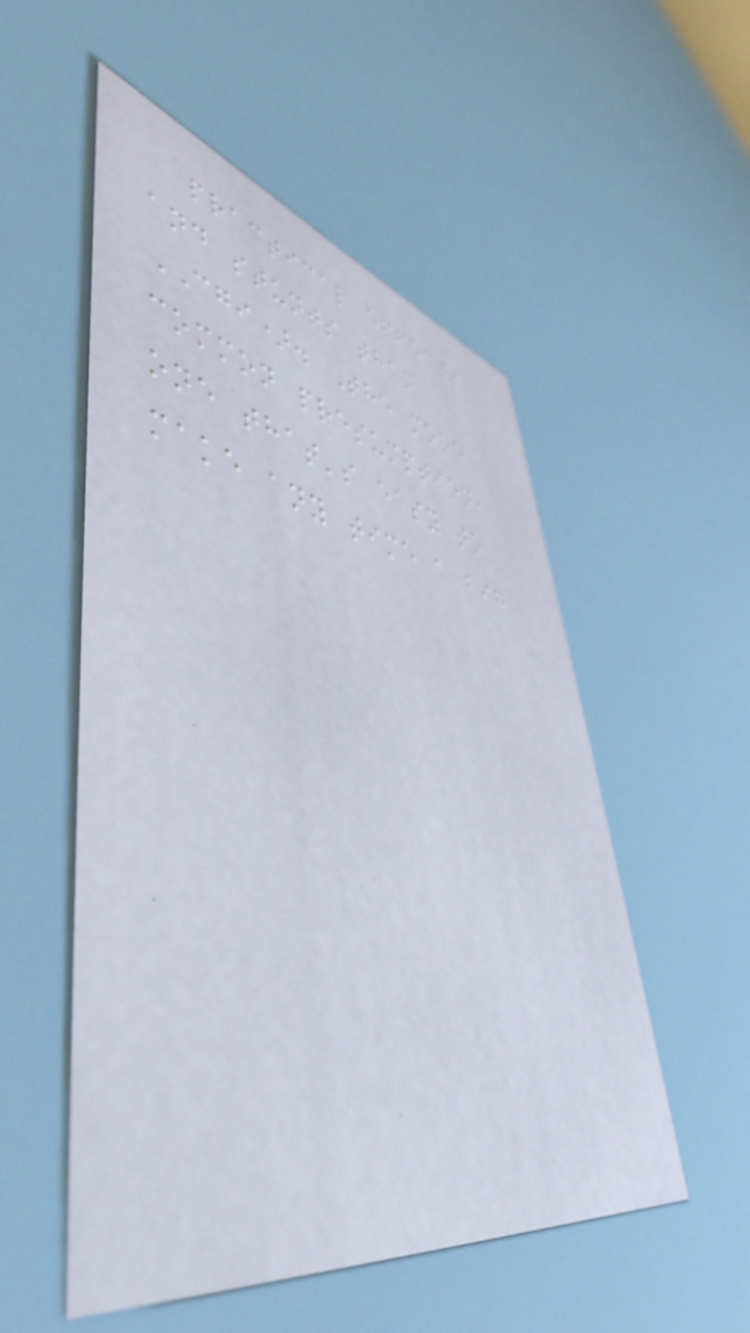practical effects
and stunts than
CGI). The more
common presumption,
one that's easy to
make any time a big
